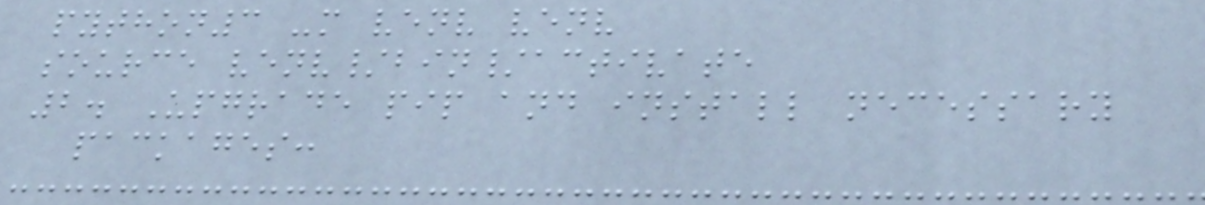python3 -m venv venv
source venv/bin/activate
2. Upgrade pip and install necessary
packages:
